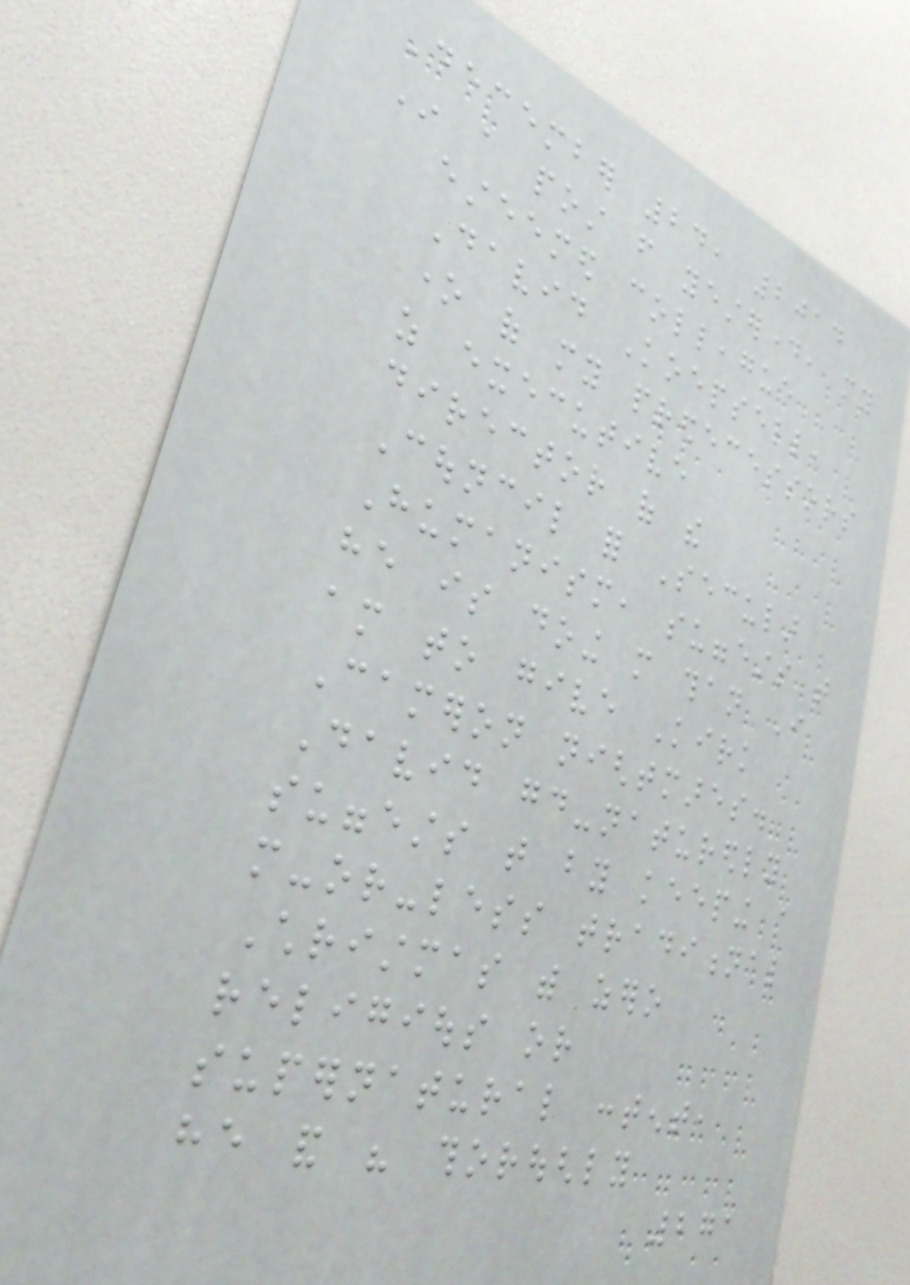December 24, 2014
In a post from yesterday, my
esteemed colleague
David Koepsell,
one of my predecessors
as executive
director of the
Council for Secular
Humanism, suggests that
he is doing more than I
am to give Kirk
Cameron nightmares.
David good-naturedly
suggests that by keeping a
more-or-less traditional
Christmas with zero
religious or
supernatural content,
he and his thoroughly
271
